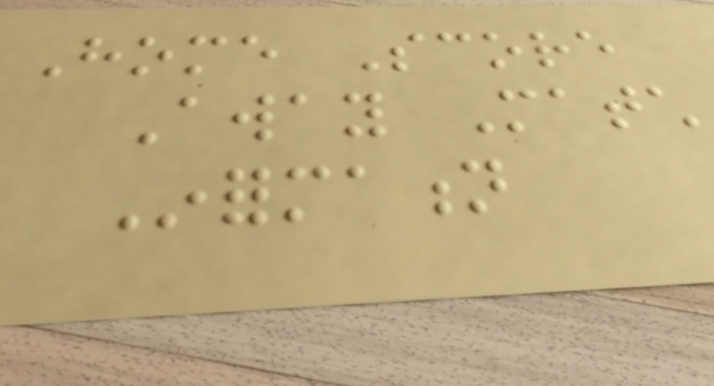Home Score
Away Match
Information
